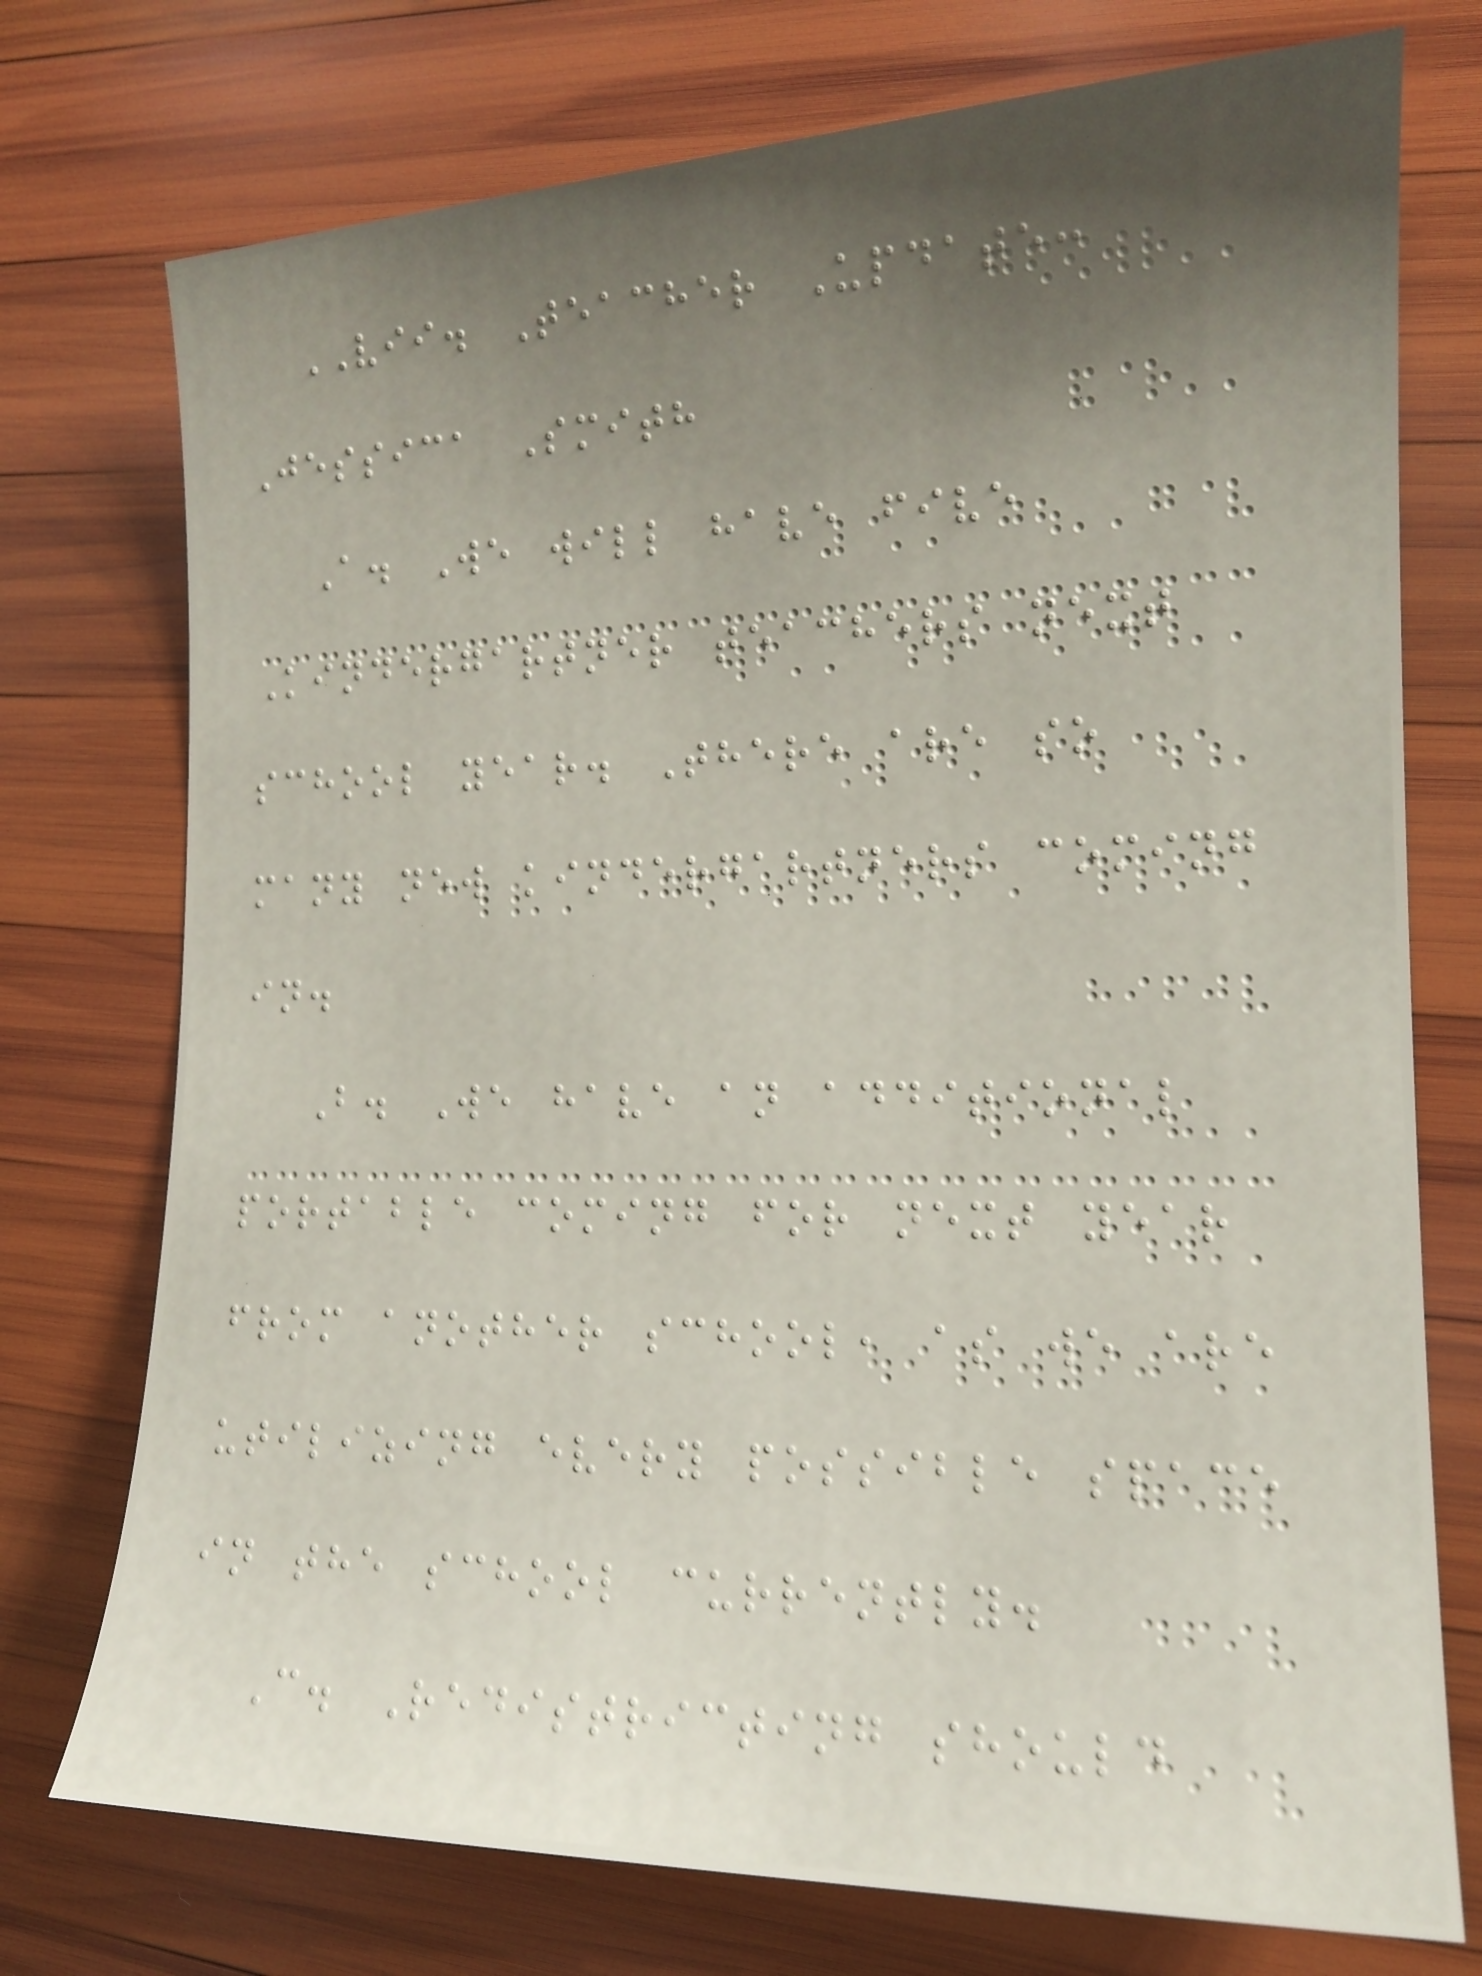VII. Teacher Update:
Jessica Smith
A. We will have five
Kindergartner teachers next
school year. There are so
many new kindergartners coming
in.
B. We have an additional
portable coming for next year
from another school, as we are
utilizing every possible space
in the school currently.
C. Redistricting should
